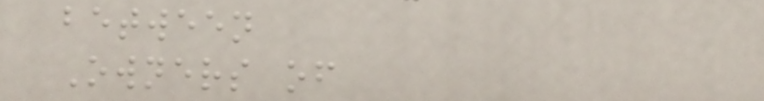between
Owners of
